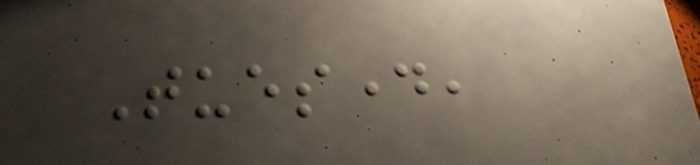Tuesday,
